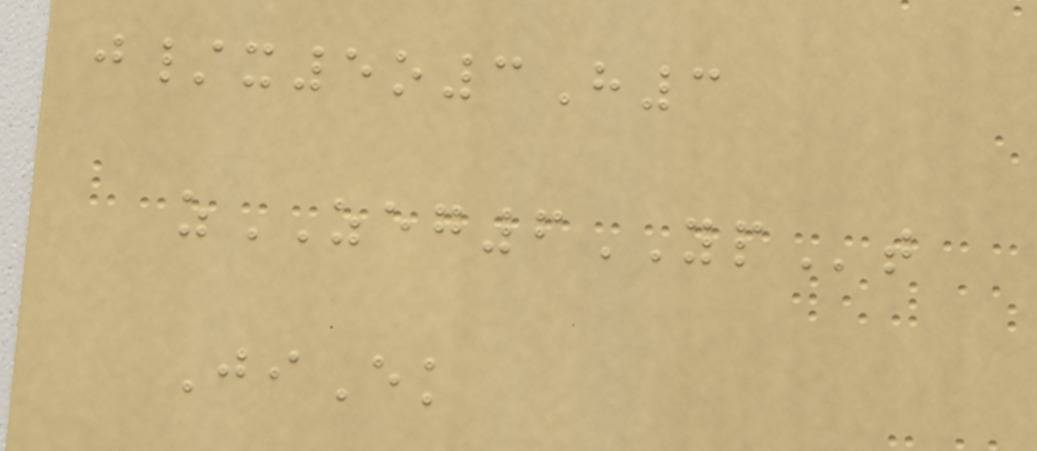j/x5o3H3
zZEG6YPt
JiEk
